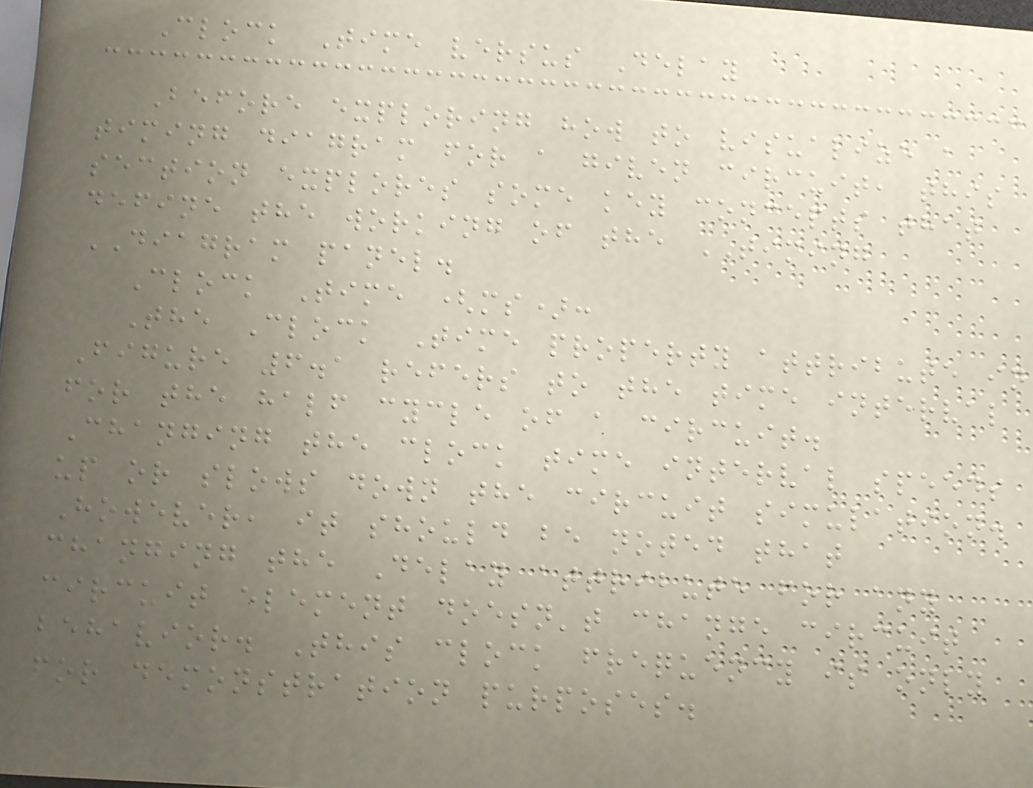Clock Time versus Delay
Before exploring how to visualize a
timing diagram for a given circuit, this
section explores some key concepts that
define the working of the TIMING
DIAGRAM panel.
Clock Time (ms):
The Clock Time property attribute in
Figure 6.1 refers to the time interval
for the half cycle of a circuit.
Changing the clock time interval speeds
up or slows down the circuit simulation.
However, it should be noted that
changing the Delay attribute for any
circuit element doesn't change circuit
behavior. This clock frequency is only
for demonstration purposes.
